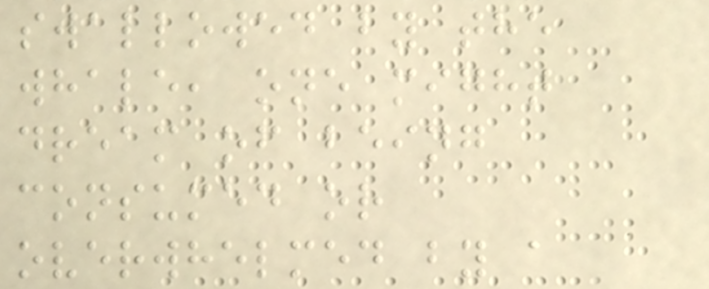swallowed by the
whale, one might
dream of being
consumed or
overwhelmed by a
